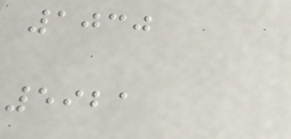1030
5921
